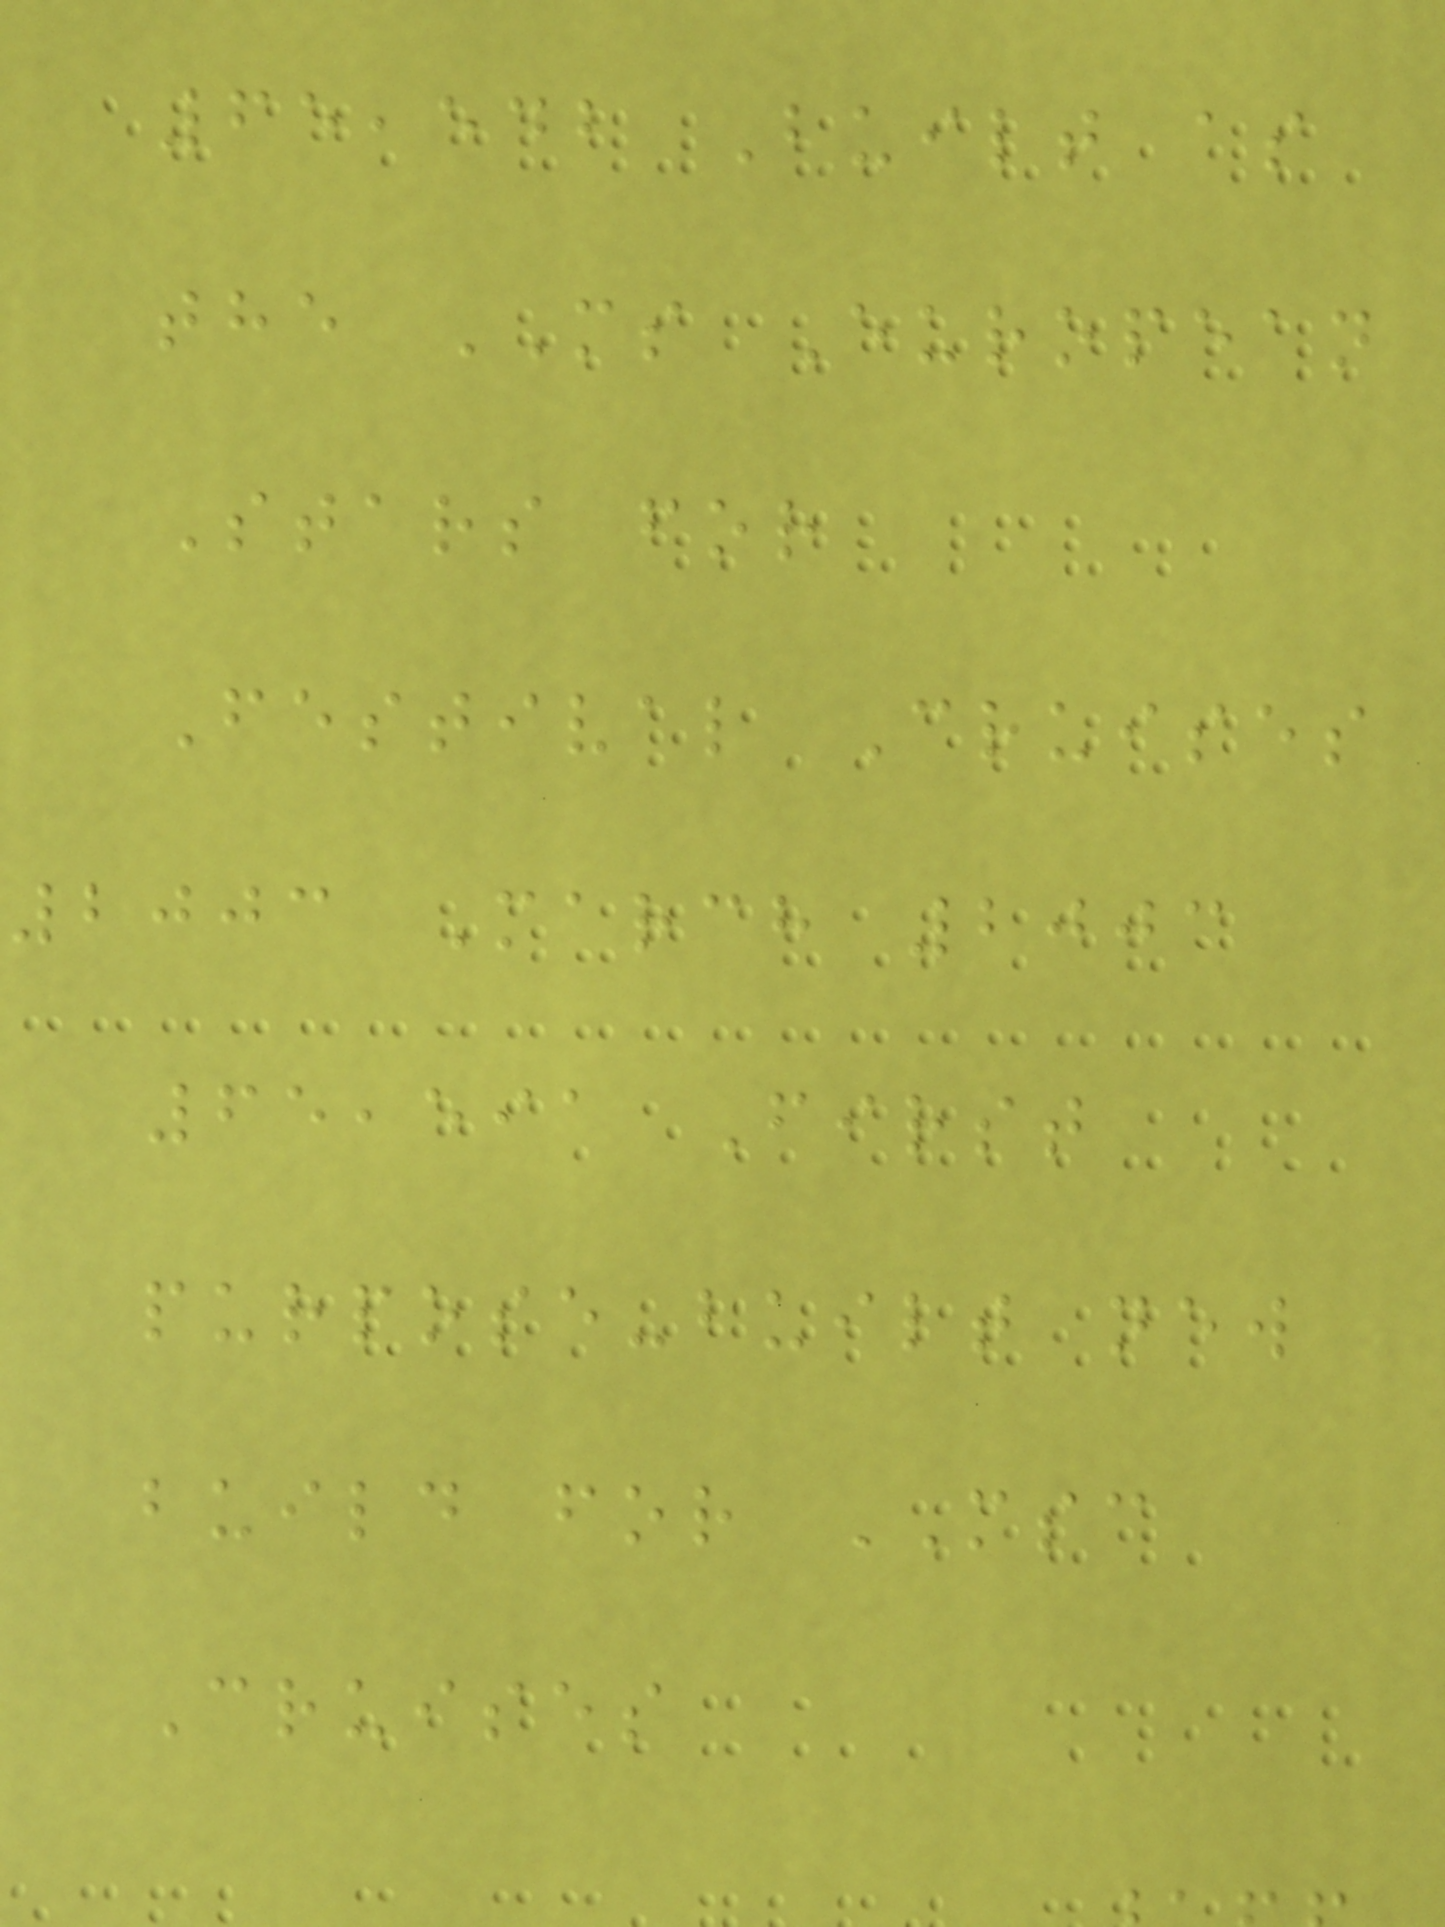65,542 Built as
the MS European
Stars for
Festival Cruises
2003 March 2003
65,591 First
purpose-built new
build for MSC
Cruises
